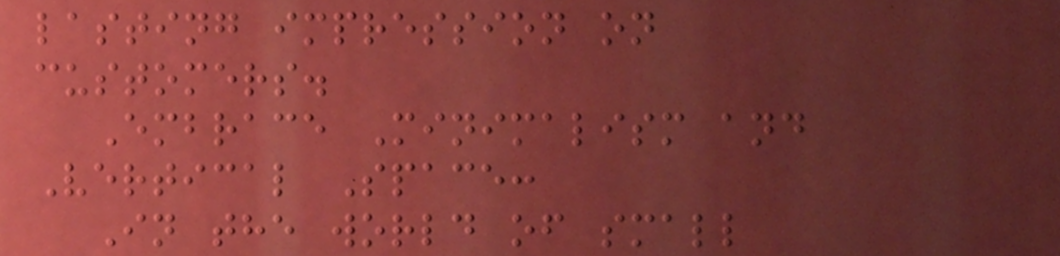lasting impression on
customers.
Embrace Minimalism and
Vertical Space:
In the world of small
